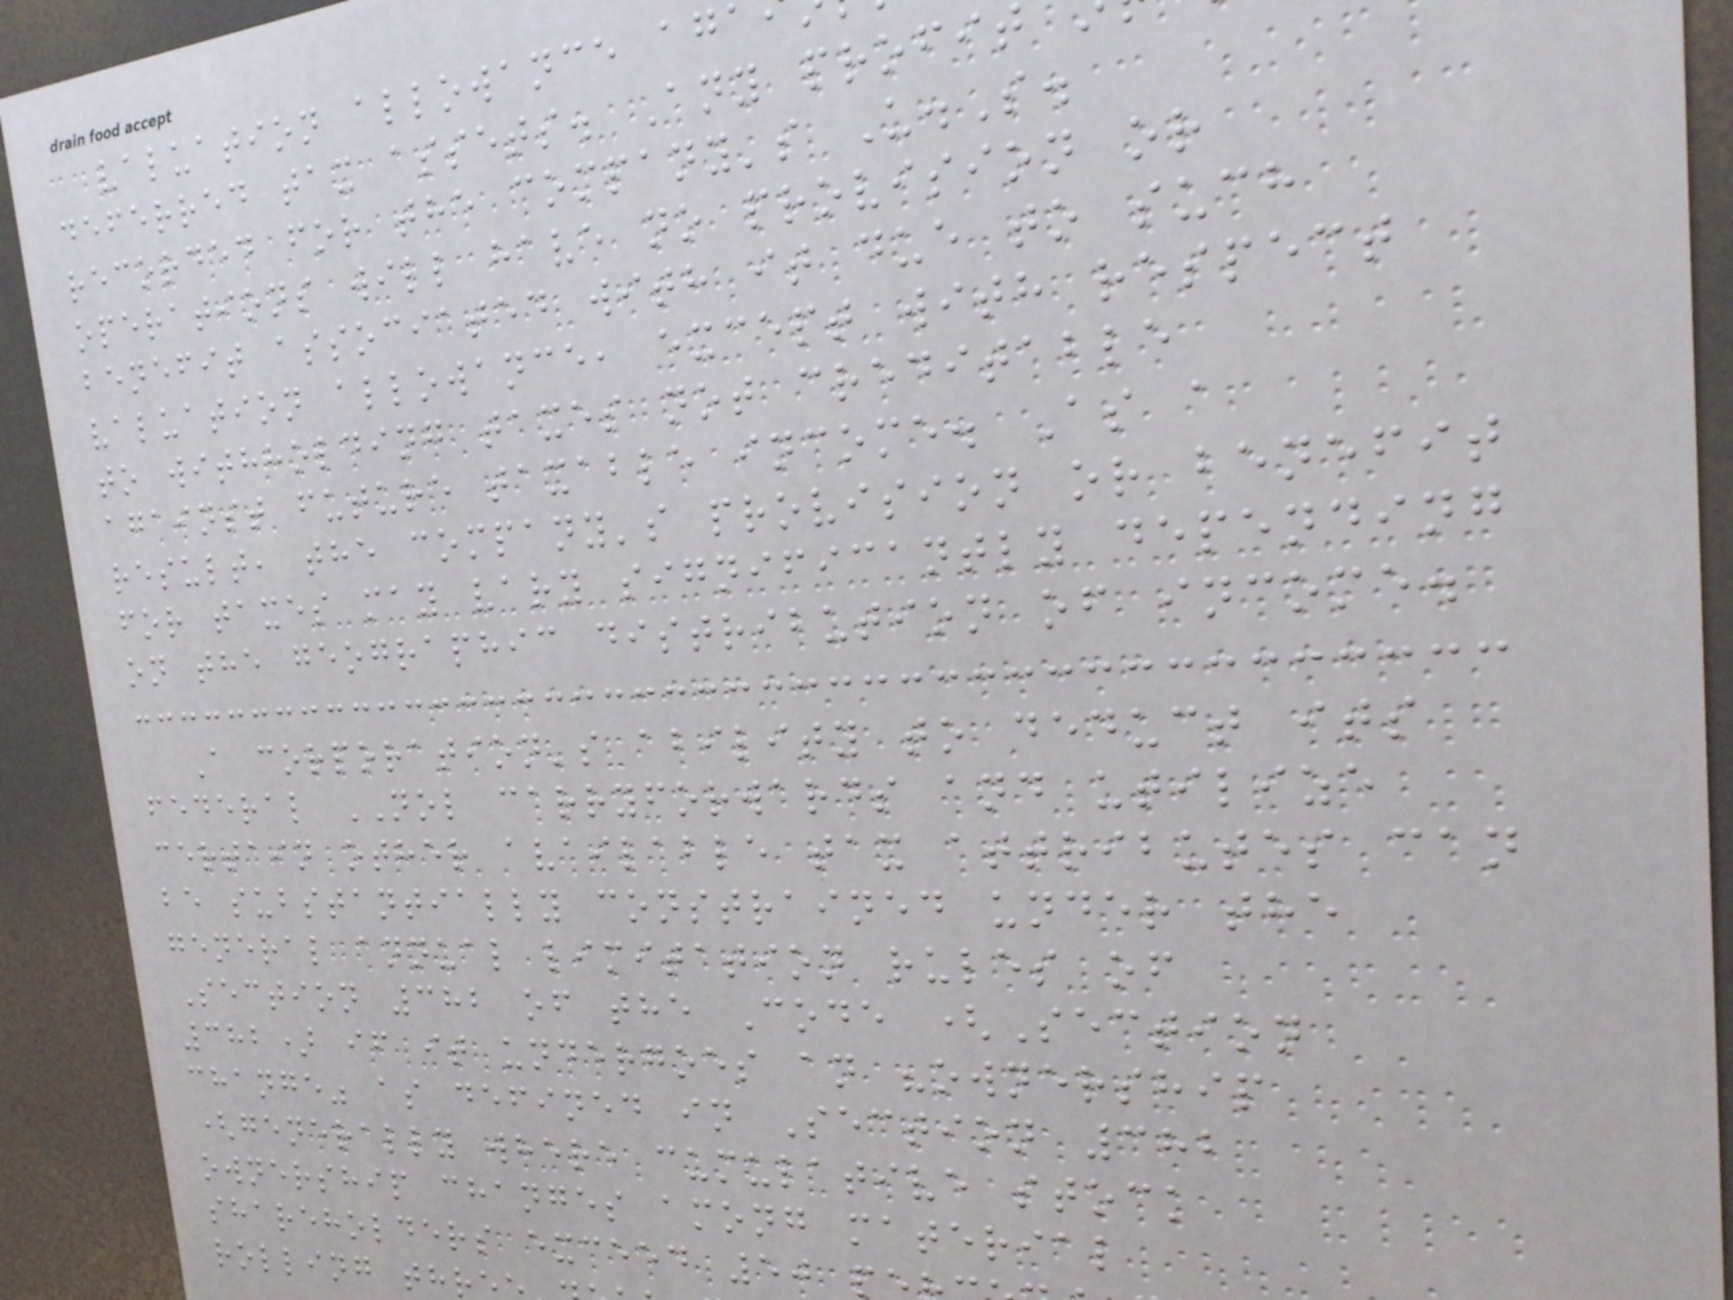valuation allowance ag
deferred tax assets. Any profit
recorded for the company's U.S.
operations will have no provision or
benefit associated with it due to such
valuation allowance, except with respect
to withholding taxes not creditable
against future taxable income. As a
result, the company's provision or benefit
for taxes may vary significantly depending
on the geographic distribution of income.
A corporation's ability to deduct its
federal NOL carryforwards and utilize
certain other available tax attributes can
be substantially constrained under the
general annual limitation rules of
Section 382 of the Code (Section
382) if it undergoes an "ownership
change" as defined in Section 382
(generally where cumulative stock
ownership changes among material
shareholders exceed 50
rolling thr
